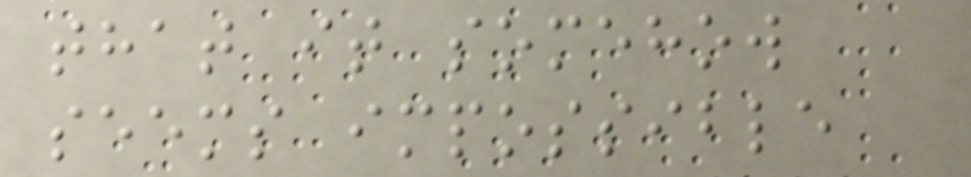that it somehow
seems impossible
